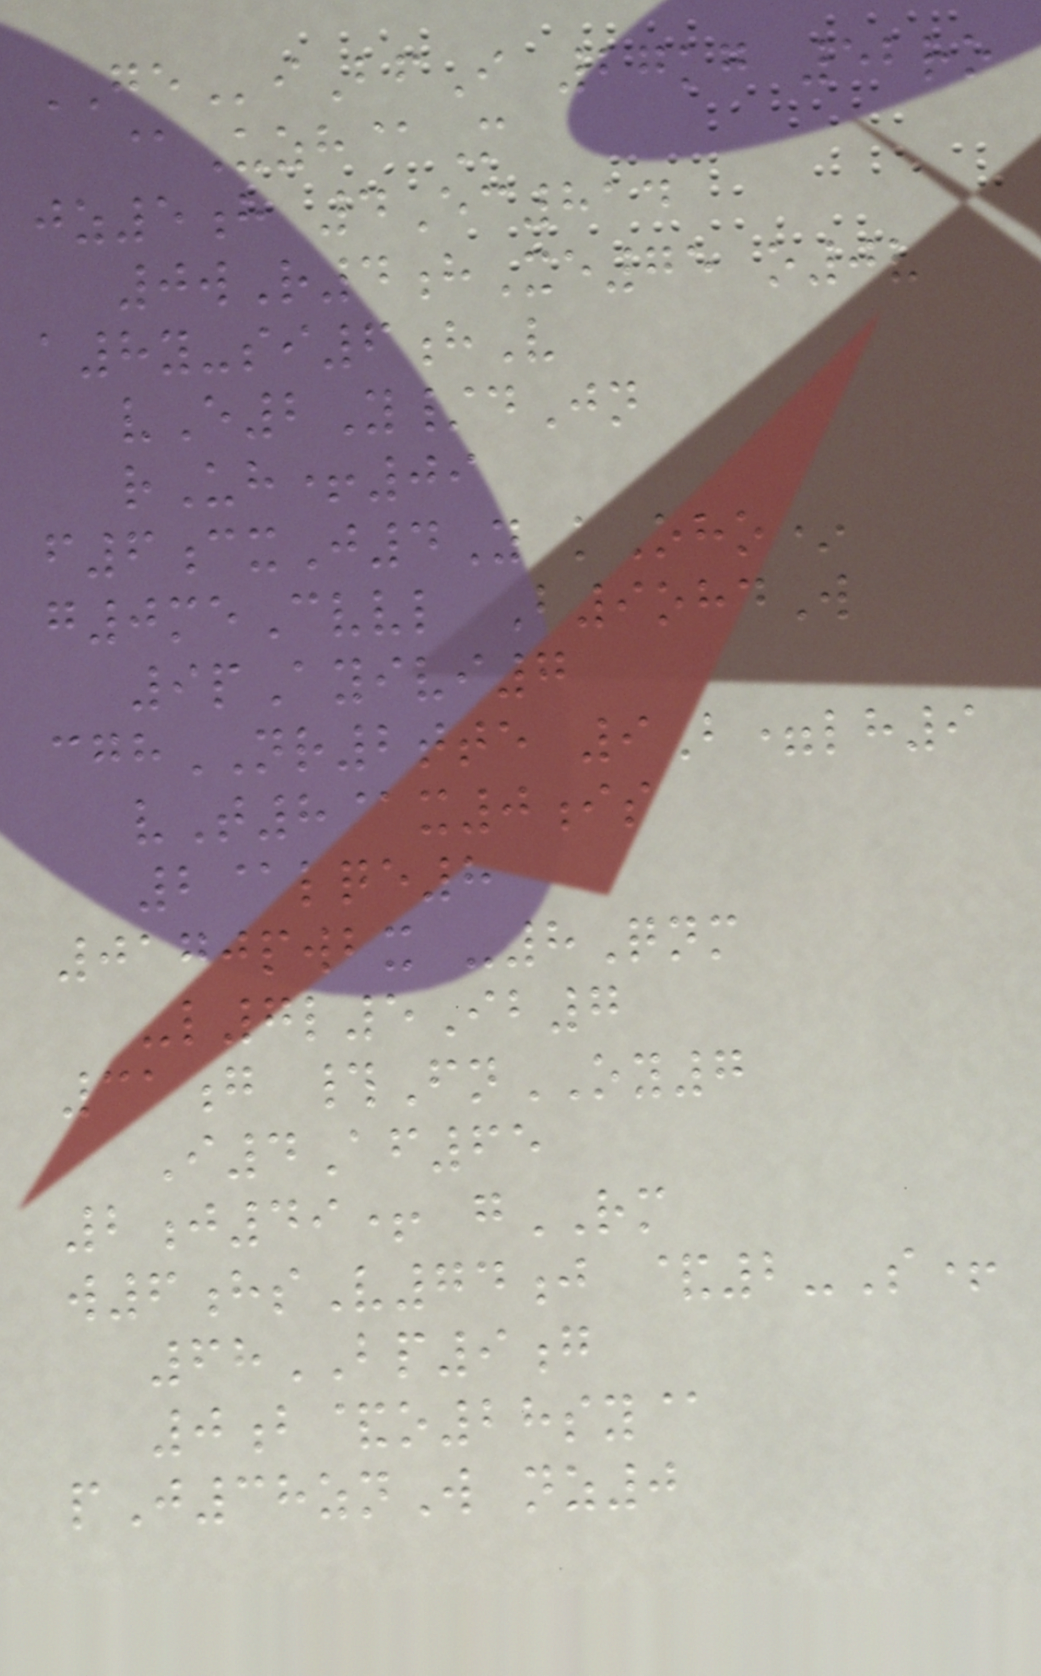GEiBfI 27kg 52ro
@Uzh@M
jz5h 4Ec814
0wR4hXe75 o0v
a8y-si6hV
vE2Y/dJn
rUh+09
f6cxJ4Y kOho*
g0meCvvl B9ohdW
9pAyivi7
cghNR2tte 9B=lh9
vT8@x0is
2@lqe8
0170pwbx -8Qnm
-l7l5Ib7
31g #FnOY7
I4Af65
2j49+ gRM
w6hsV74j &2-S+
68BP9g
0b&o28sy@
pJ38znW nz0
